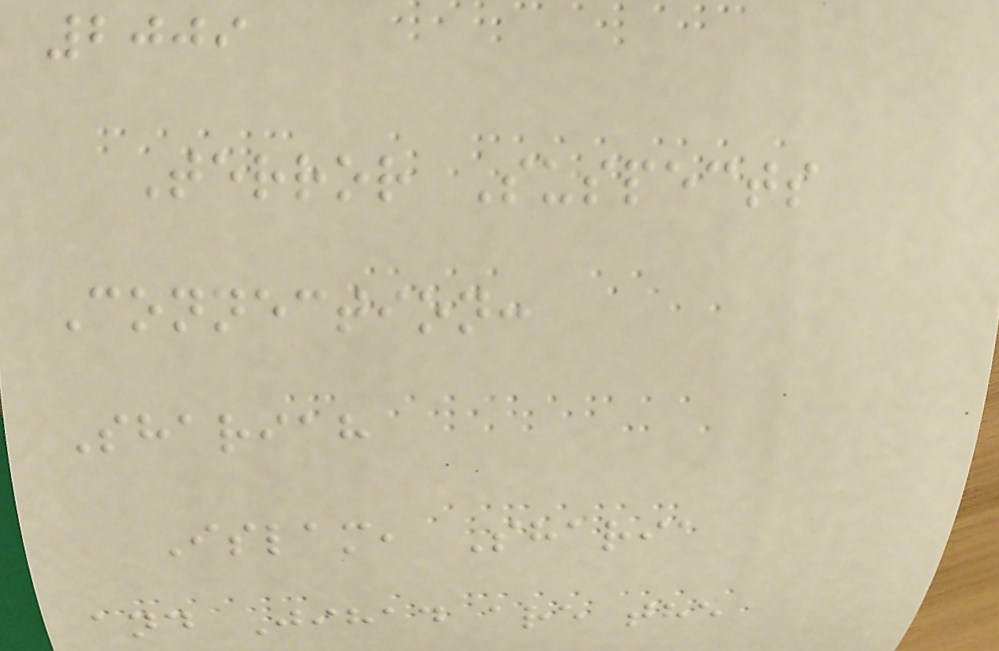2009
Terror Suspects
Connection:
Shariah
Islam, Sharia
and Jihad are the
